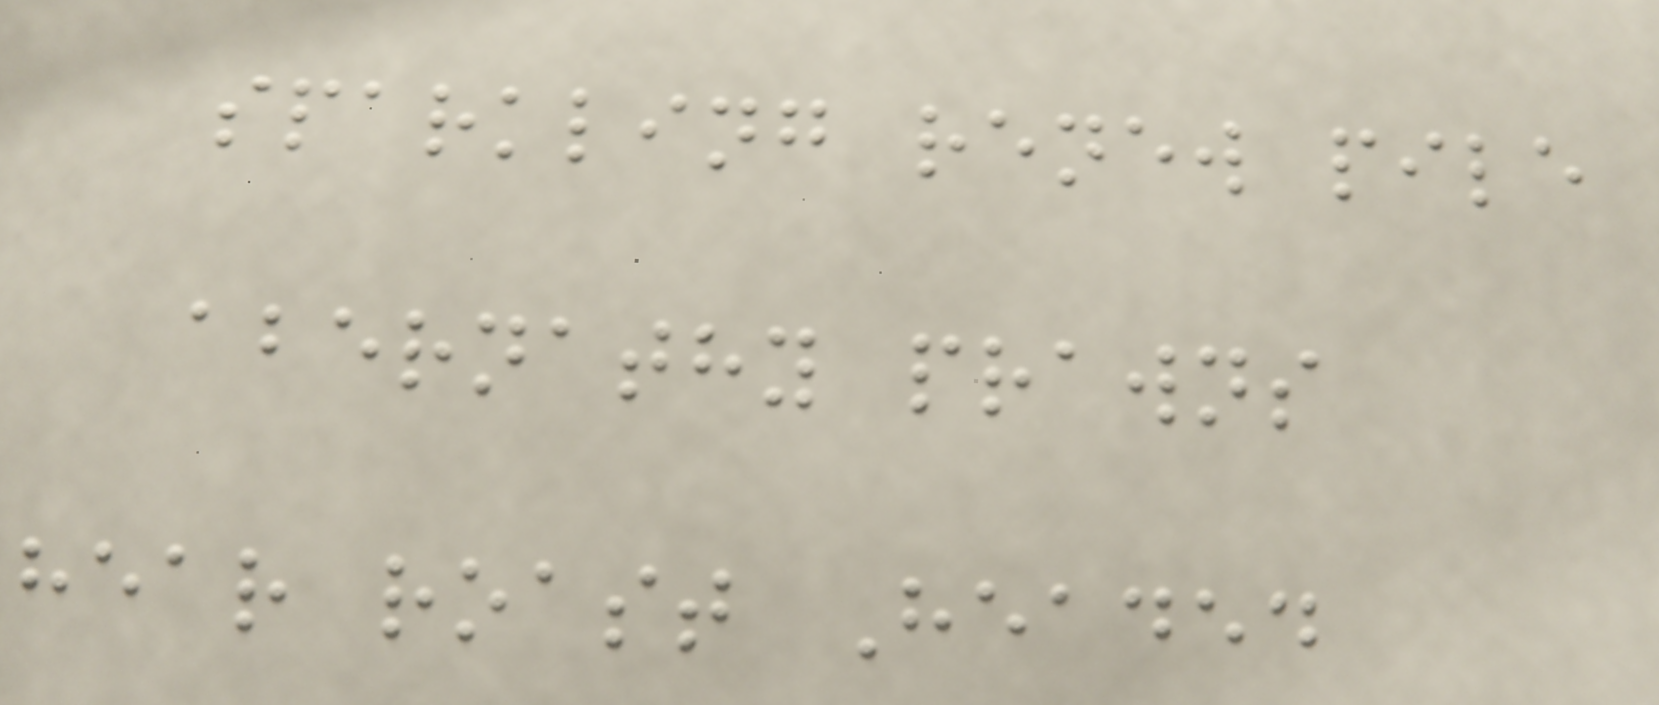sparkling renew pile
abernathy prawns
hear roast Headed
